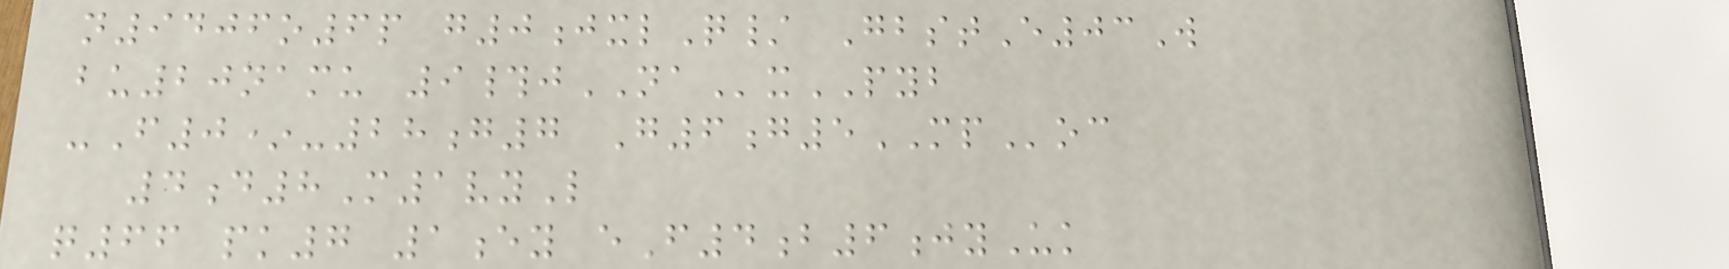n9406o6p g0jxlQ/ GbstE03W
bu20namu 9#jNAxPYB
-F0*-28g7 G6g5MPoc
4d8M1vyL
q66 pk7 1ey eF4b6jyUk
